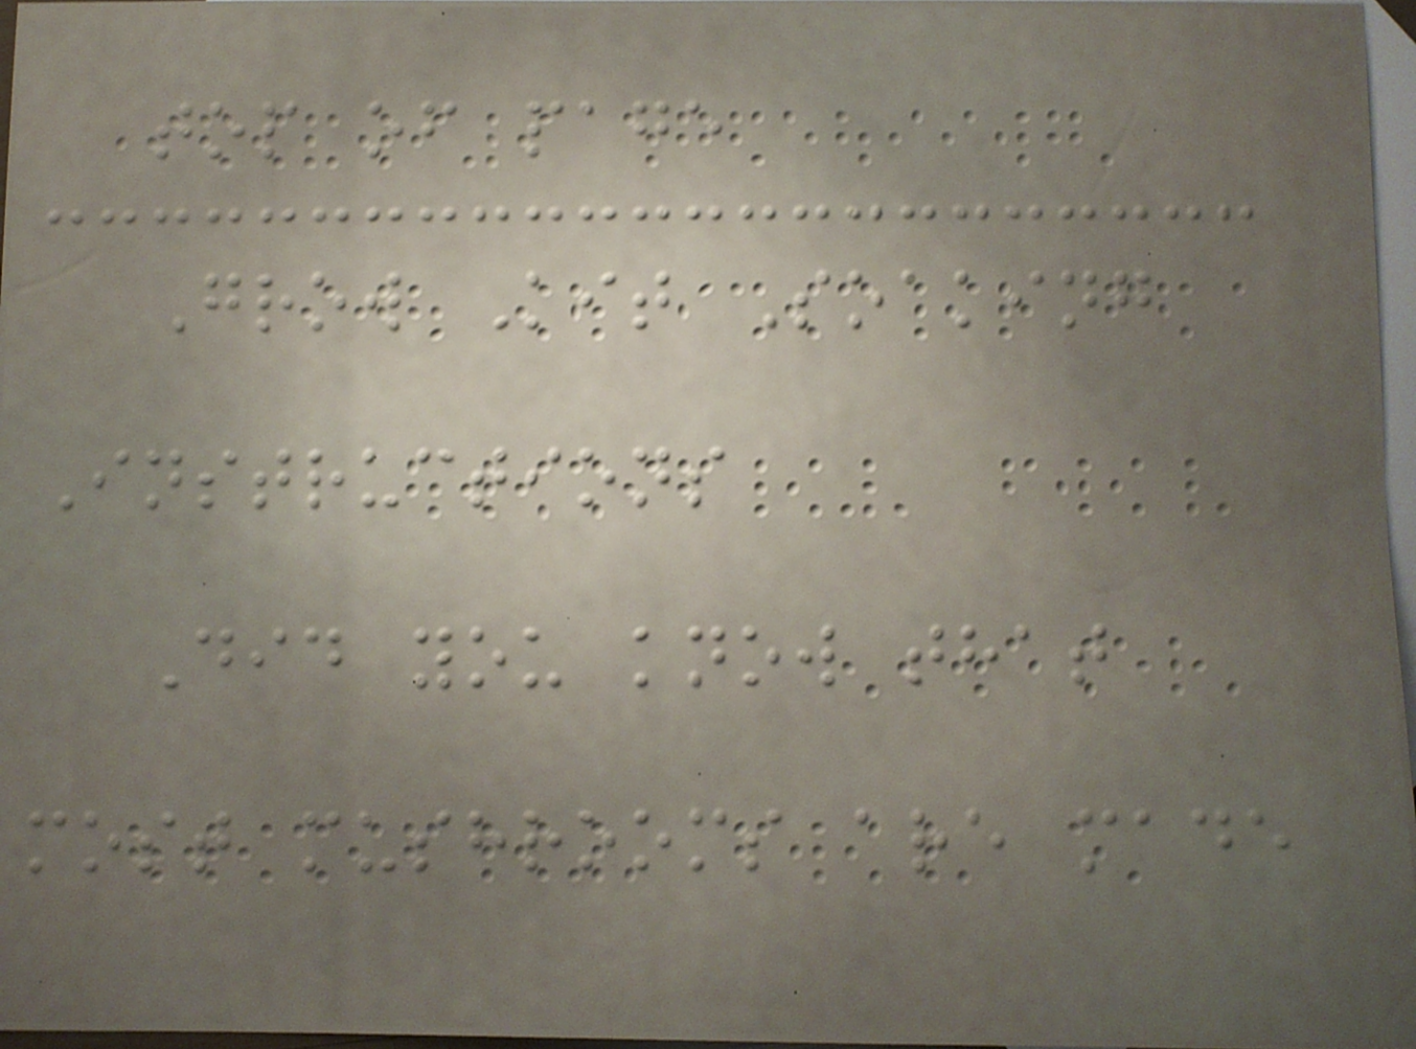top of page
Grow Kit Soaking
Instructions
Did you know that
most mushrooms are made
